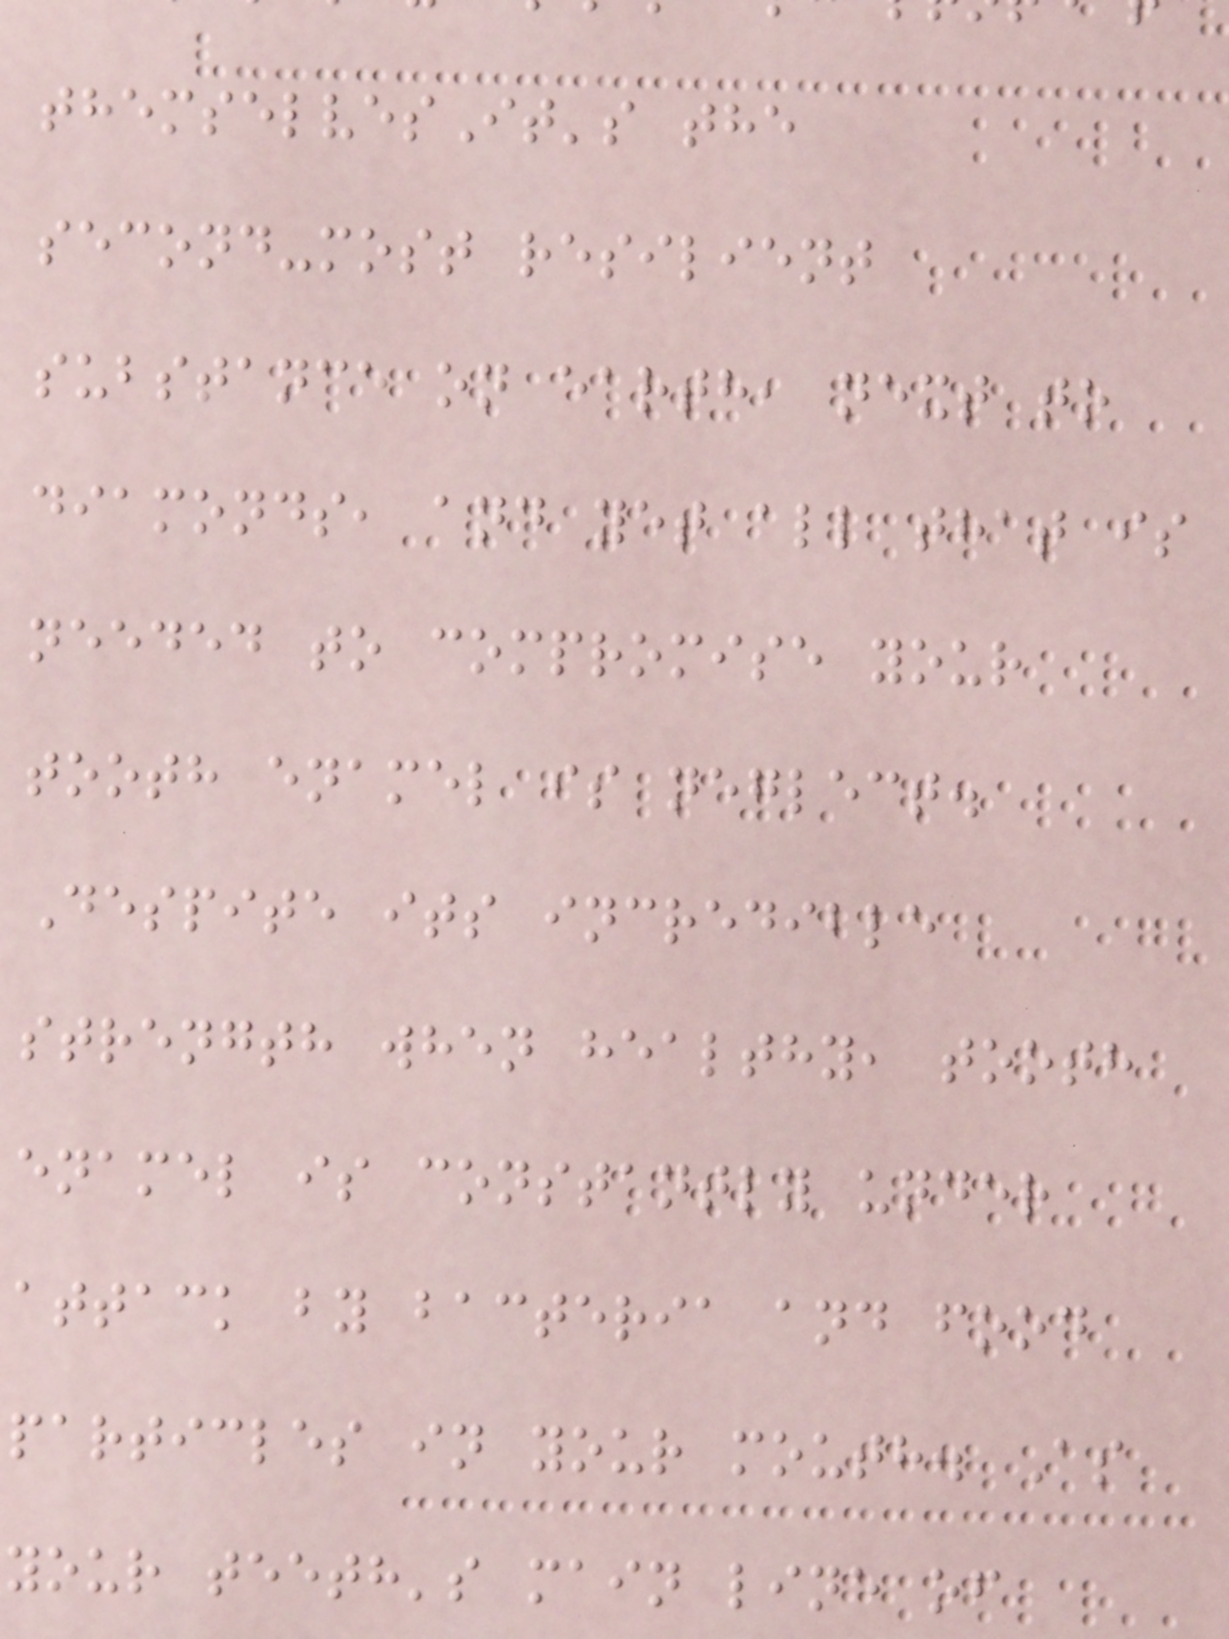themselvesIt's the
second-most resilient
substance on earth, next to
diamonds, and yet all that is
needed to compromise your
tooth enamel is neglect.
Despite its incredible
strength when healthy, tooth
enamel is constantly under
attack by bacteria and food
particles in your mouth. As
your teeth's main line of
